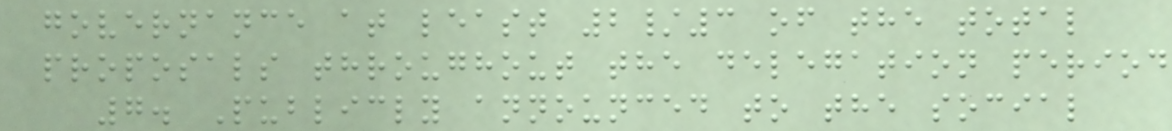governance at least 2/3 of the total
proposals throughout the delegation period
7. Publicly announced to the social
